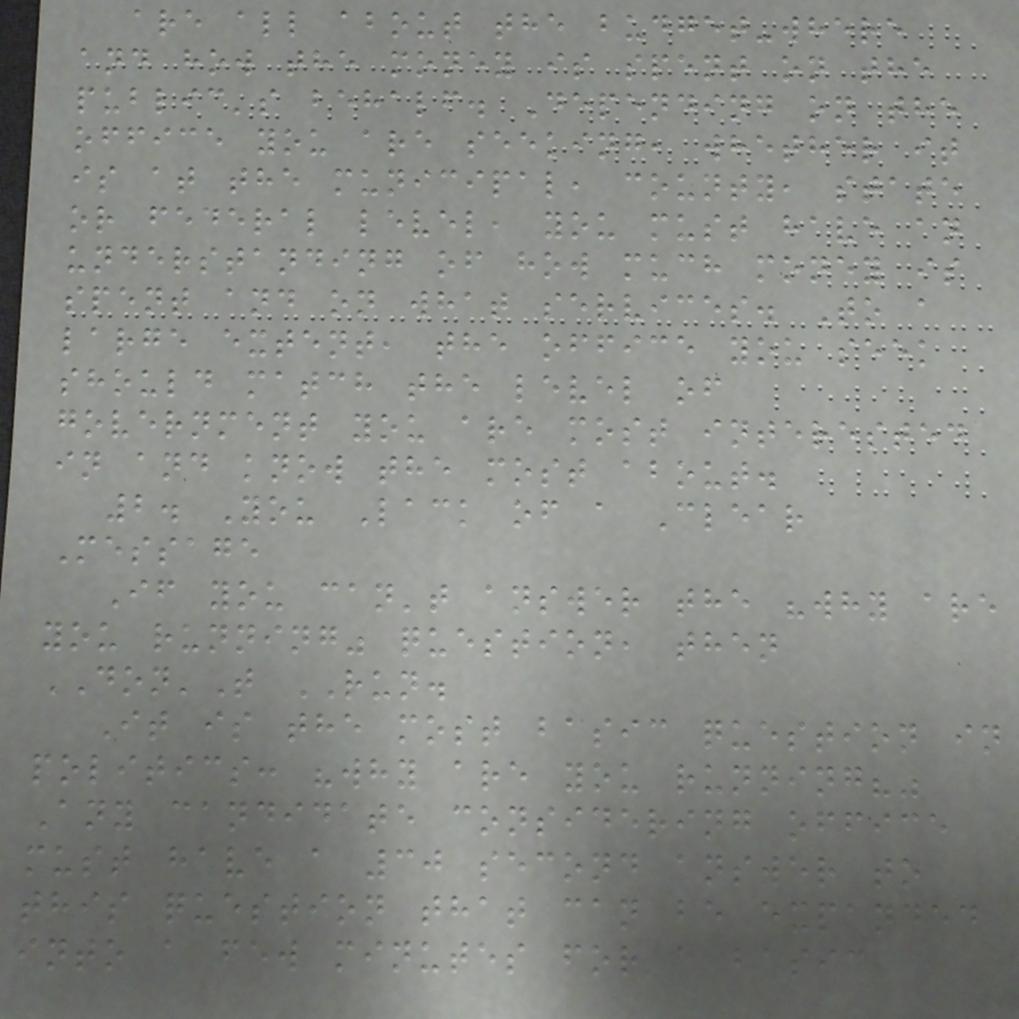are all about the budget-where
and how the money is spent on the
public's behalf. Depending on the
office you are seeking, whether it
is at the municipal, county, state
or federal level, you must have an
understanding of how much money is
spent and on what services. To a
large extent, the office you seek
should match the level of
government you are most interested
in and know the most about.
2. You Lack of a Clear
Message
If you can't answer the "why are
you running" question, then
DON'T RUN.
It is the most basic question in
politics: "why are you running?"
Any candidate considering office
must have a 30 second answer to
this question that can be expanded
into a few minutes for a basic
